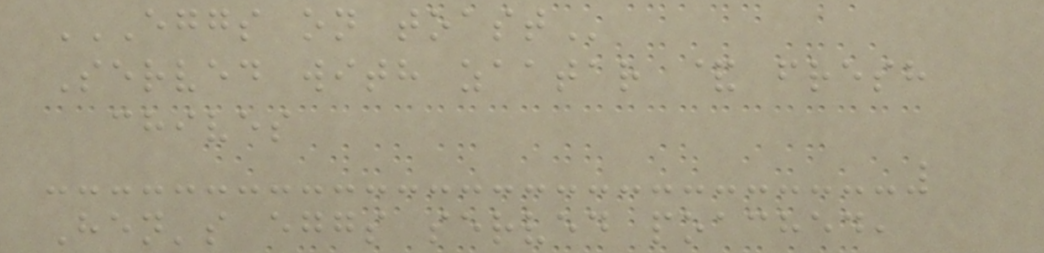EGGS ON TOAST
Served with zaatar & fresh
chives
Hen's eggs served poached,
